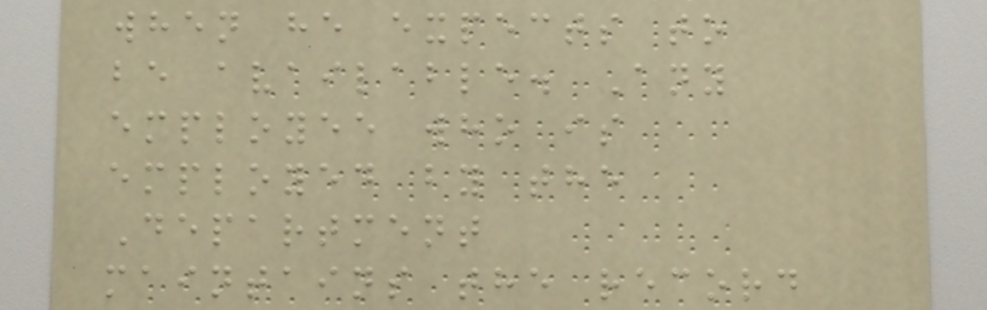when he expects to
be available. Any
employee who is
employed by the
Department
maintains the record
